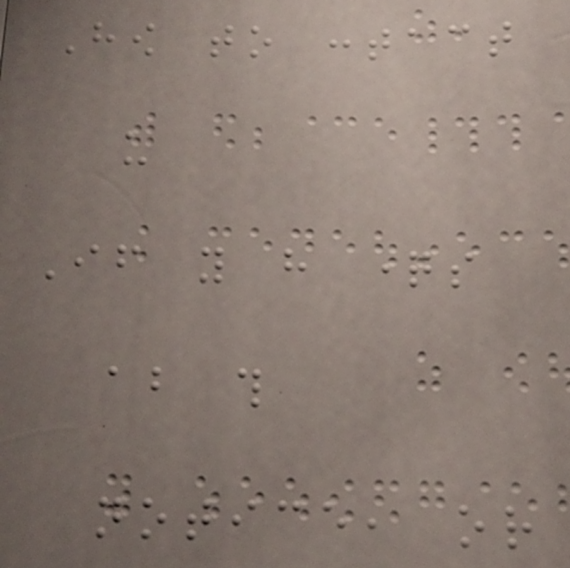How to contact
us
If you have questions
about this
notice, or
